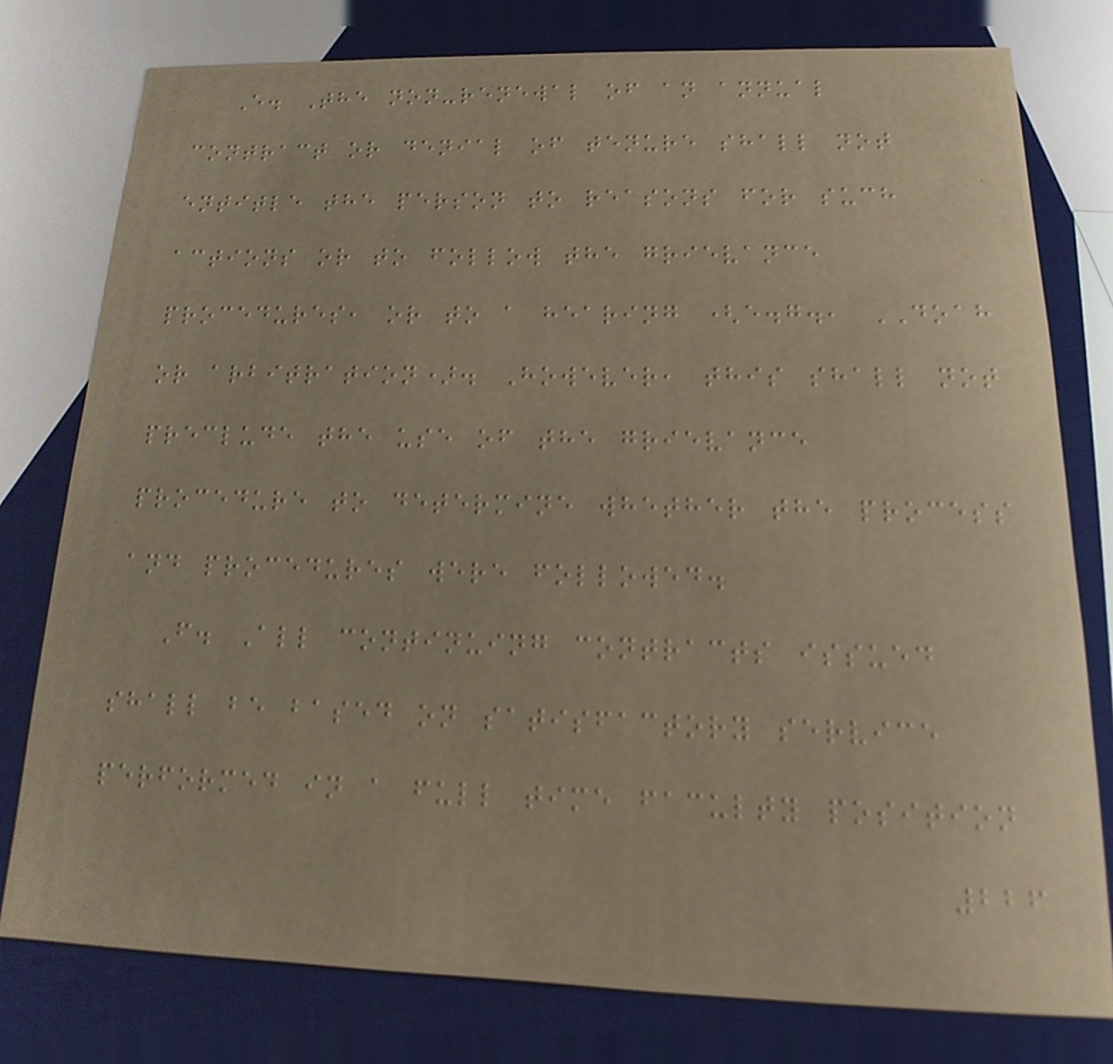E. The non-renewal of an annual
contract or denial of tenure shall not
entitle the person to reasons for such
actions or to follow the grievance
procedures, or to a hearing (e.g., DOAH
or arbitration). However, this shall not
preclude the use of the grievance
procedure to determine whether the process
and procedures were followed.
F. All continuing contracts issued
shall be based on satisfactory service
performed in a full time faculty position
226
